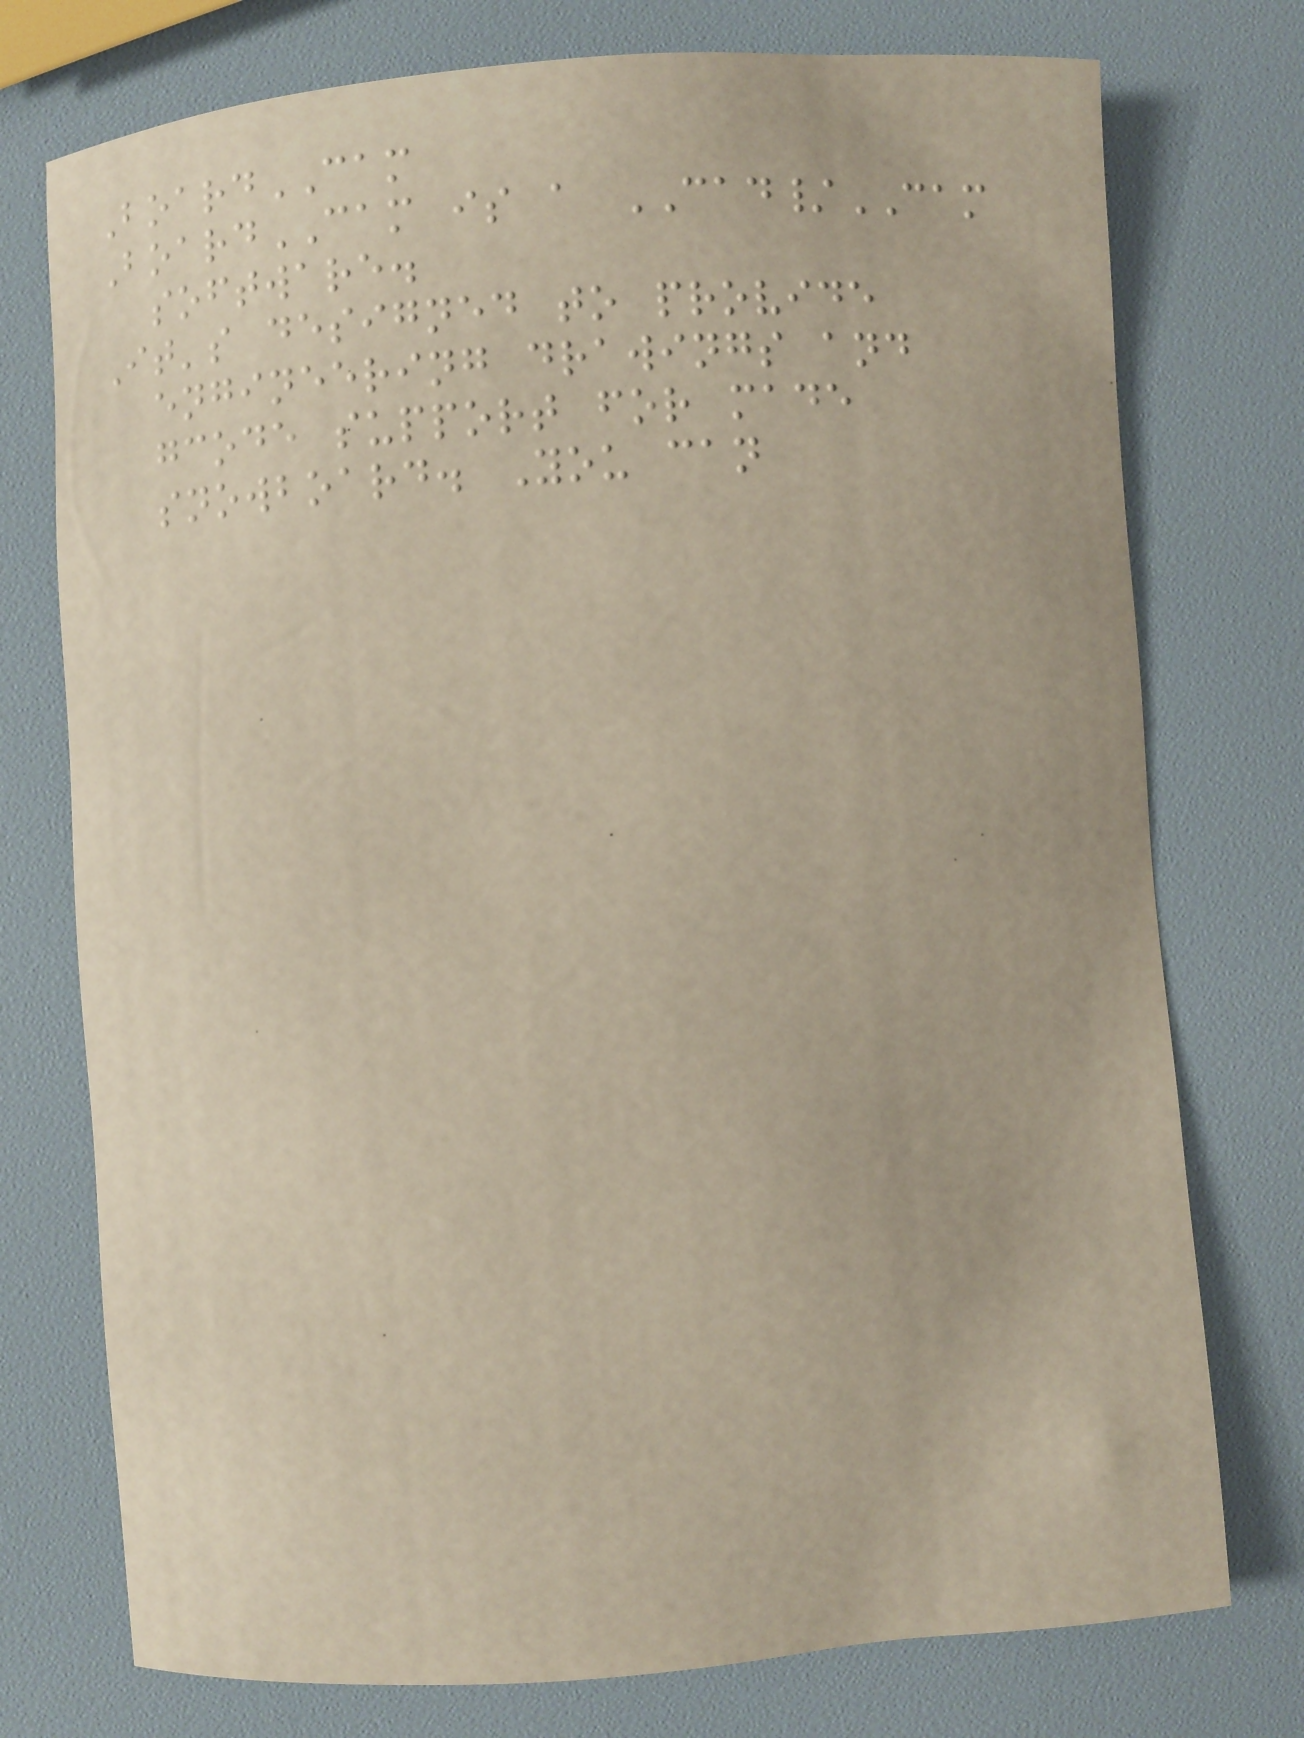BoardCAM
BoardCAM is a CAD/CAM
software.
It's designed to provide
engineering drawings and
gcode support for made
snowboard. You can
